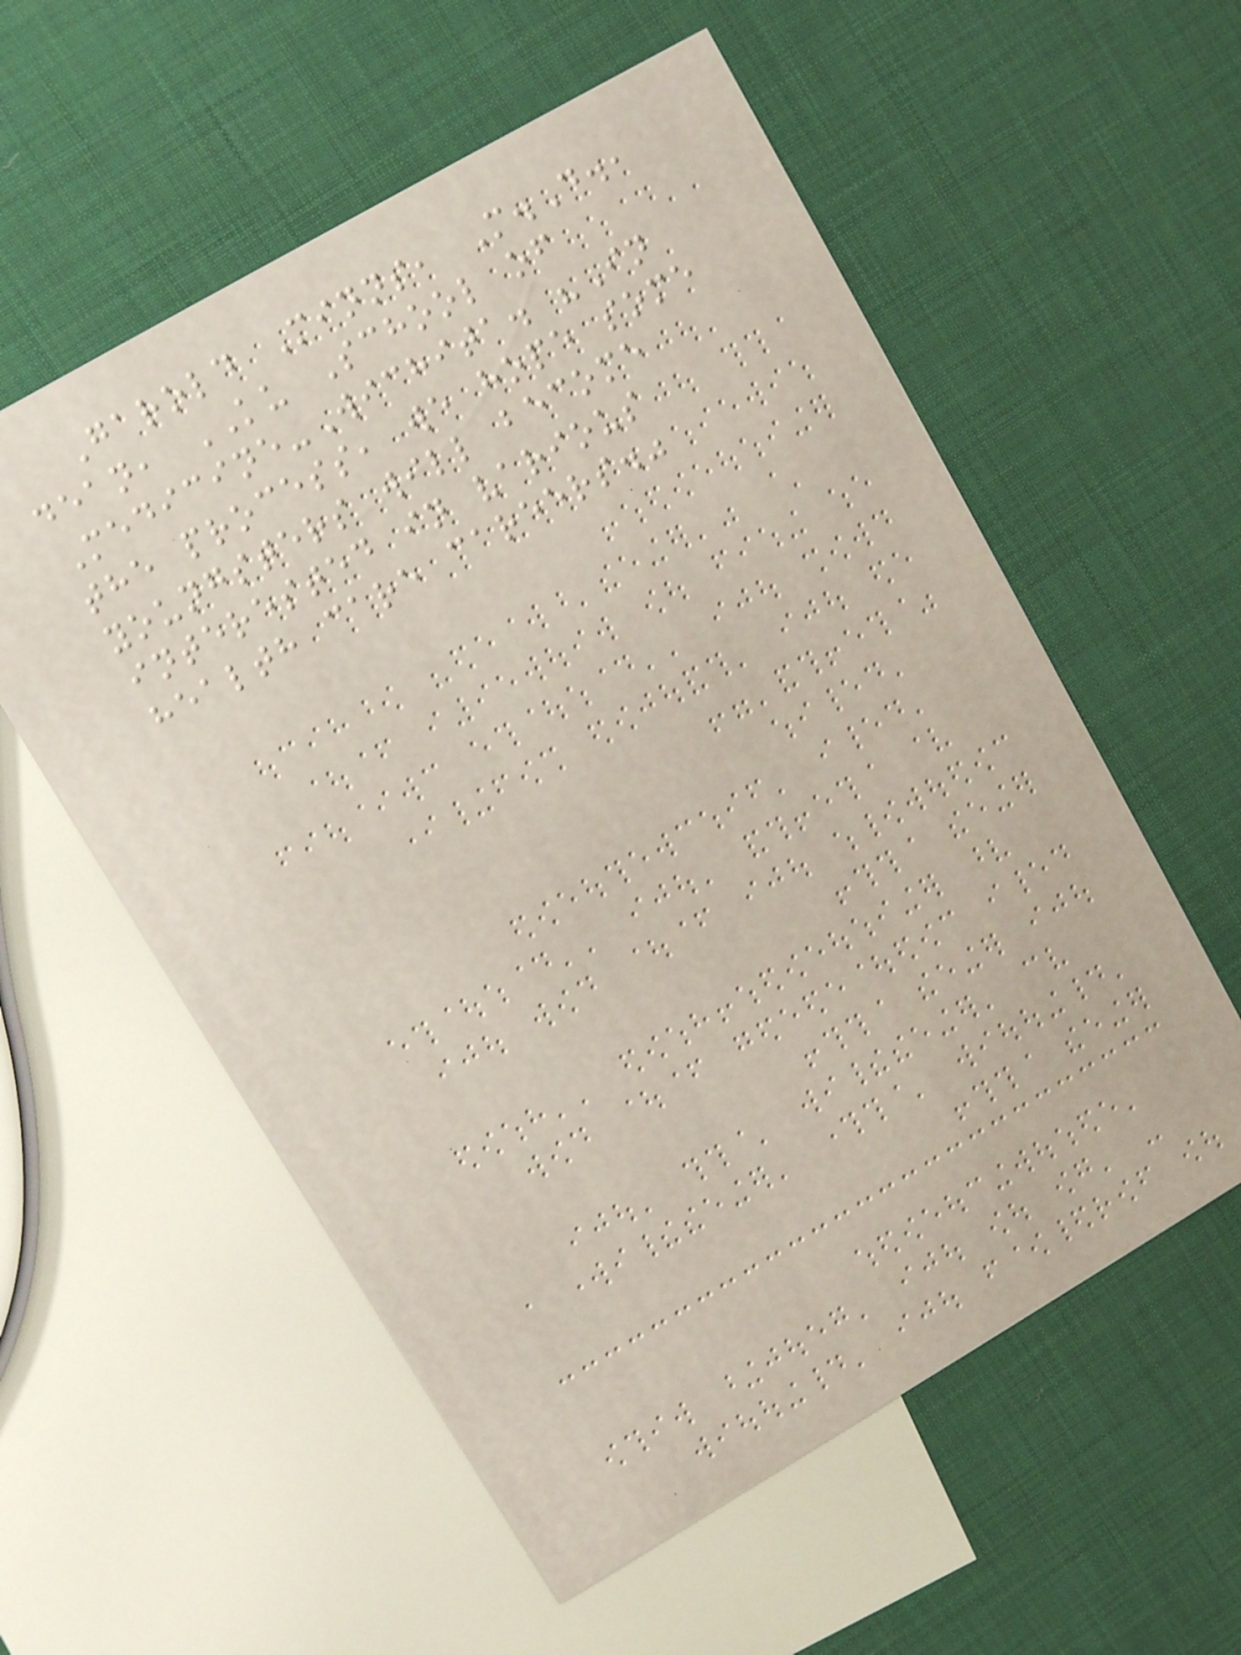Garold Minns, M.D.,
dean, KU School of
Medicine-Wichita. "In
the process, we hope some
youngsters will become
interested in various
health care careers."
